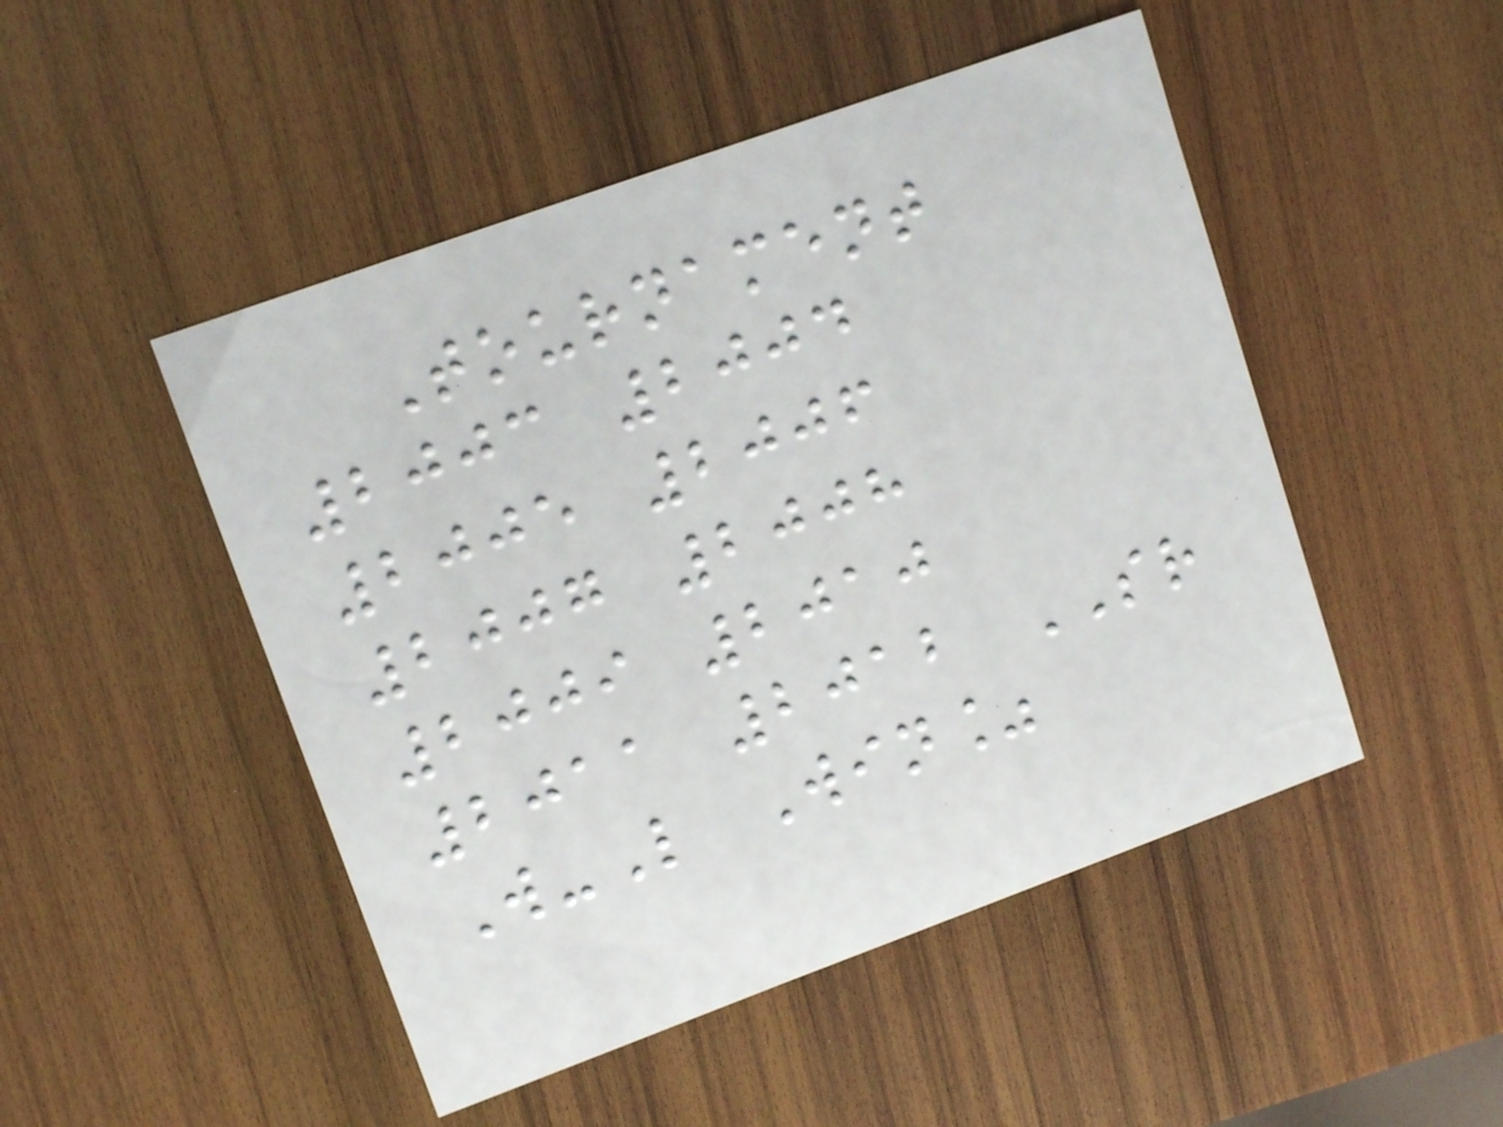Tournament
2003 2004
2005 2006
2007 2008
2009 2010
2011 2012 SR
W-L Win%
